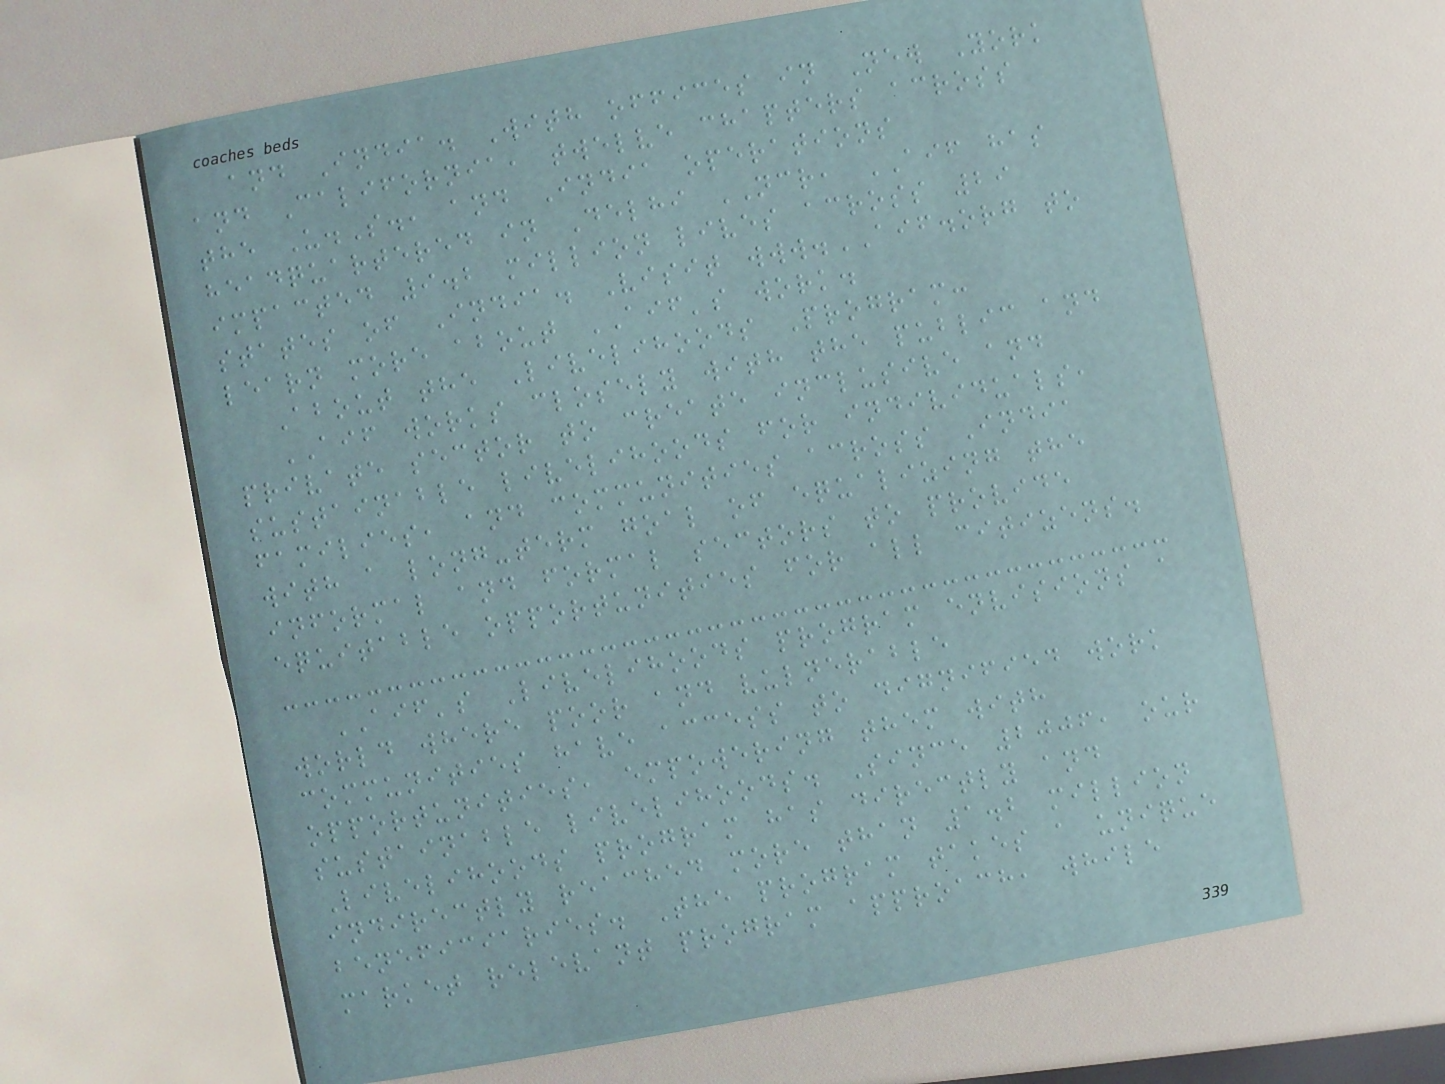and India. With offices in New York
and California, twelve chapters across
the U.S., and India operations
headquartered in Delhi NCR, AIF has
impacted 9.2 million lives across 29
states of India. Visit www.AIF.org to
learn more about AIF's work.
About the Livelihoods Program:
AIF works closely with the public and
private sector to create inclusive and
sustainable livelihoods for individuals,
families, and communities across India
with a long-term goal of equalizing the
informal and formal sectors to provide
equitable opportunities for all citizens.
AIF's Livelihoods program envisions a
world where poor and vulnerable
communities have access to dignified work
opportunities, empowering them with
sustainable livelihoods. Since 2006, our
Livelihoods program has directly and
indirectly reached more than 1.2 million
beneficiaries. The program takes a unique
market relevant program approach, while
